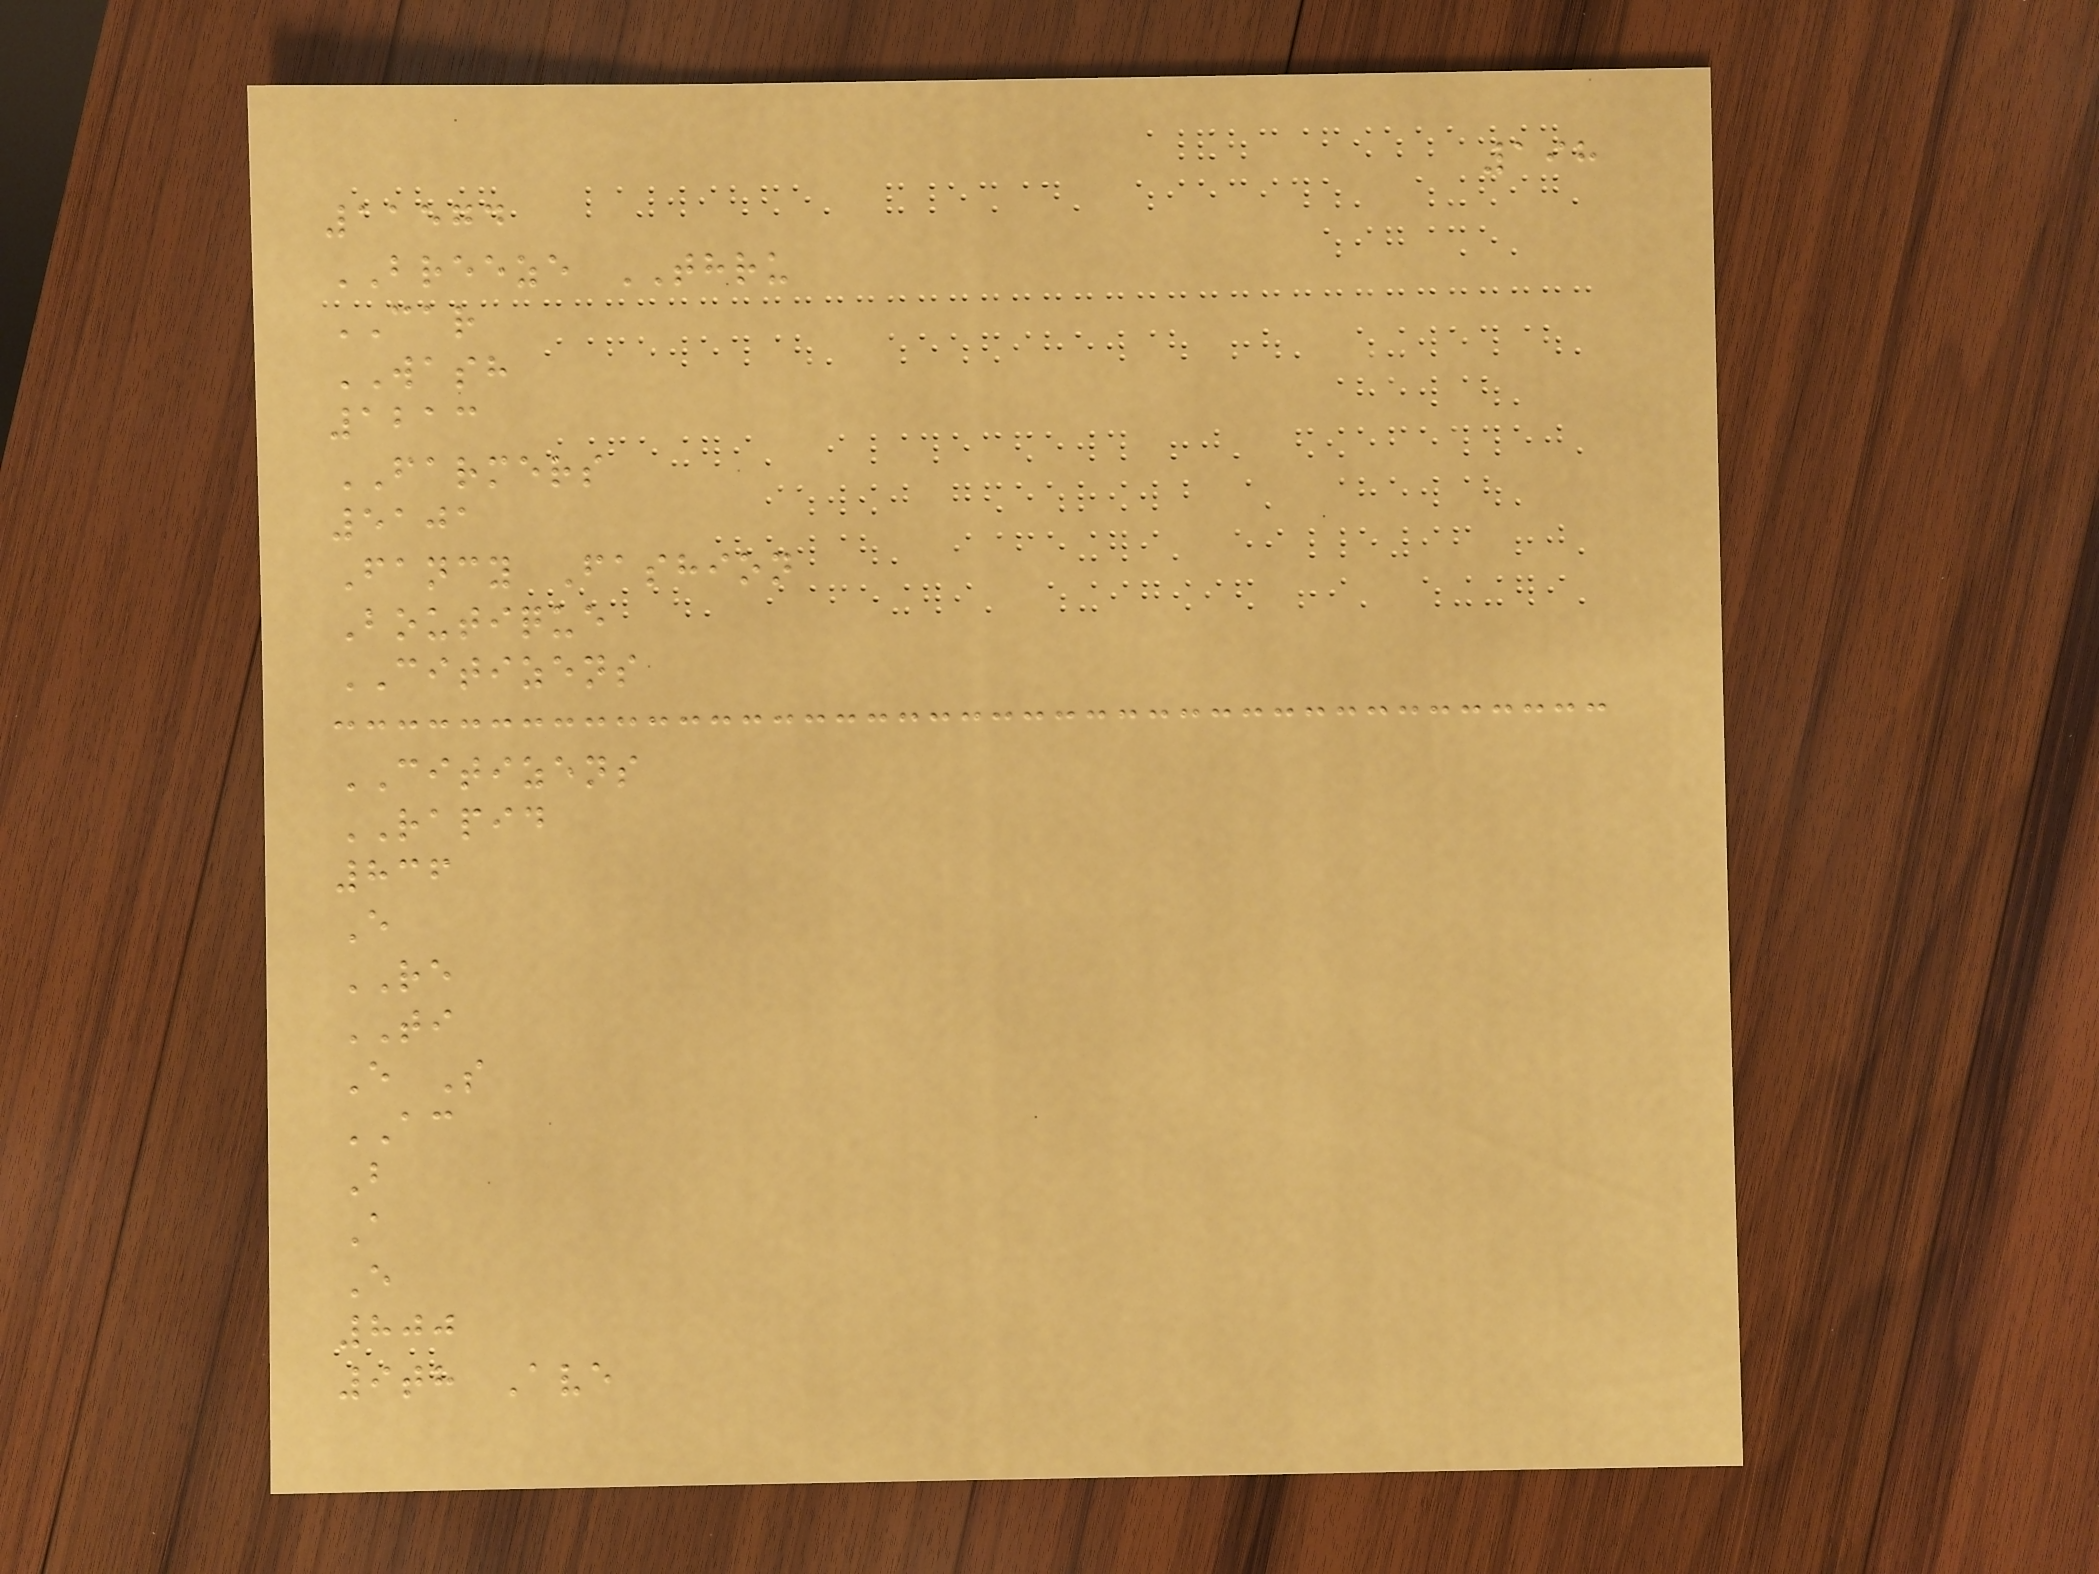198
11574
BREEZE THRU
CAR
WASH
1213
FARMERS
5101
Fancy Fashion
Boutique
CITIZENS
CITIZENS
RAPID
836
E
RE
TI
E S
AC
B
A
E
800
9th Ave
